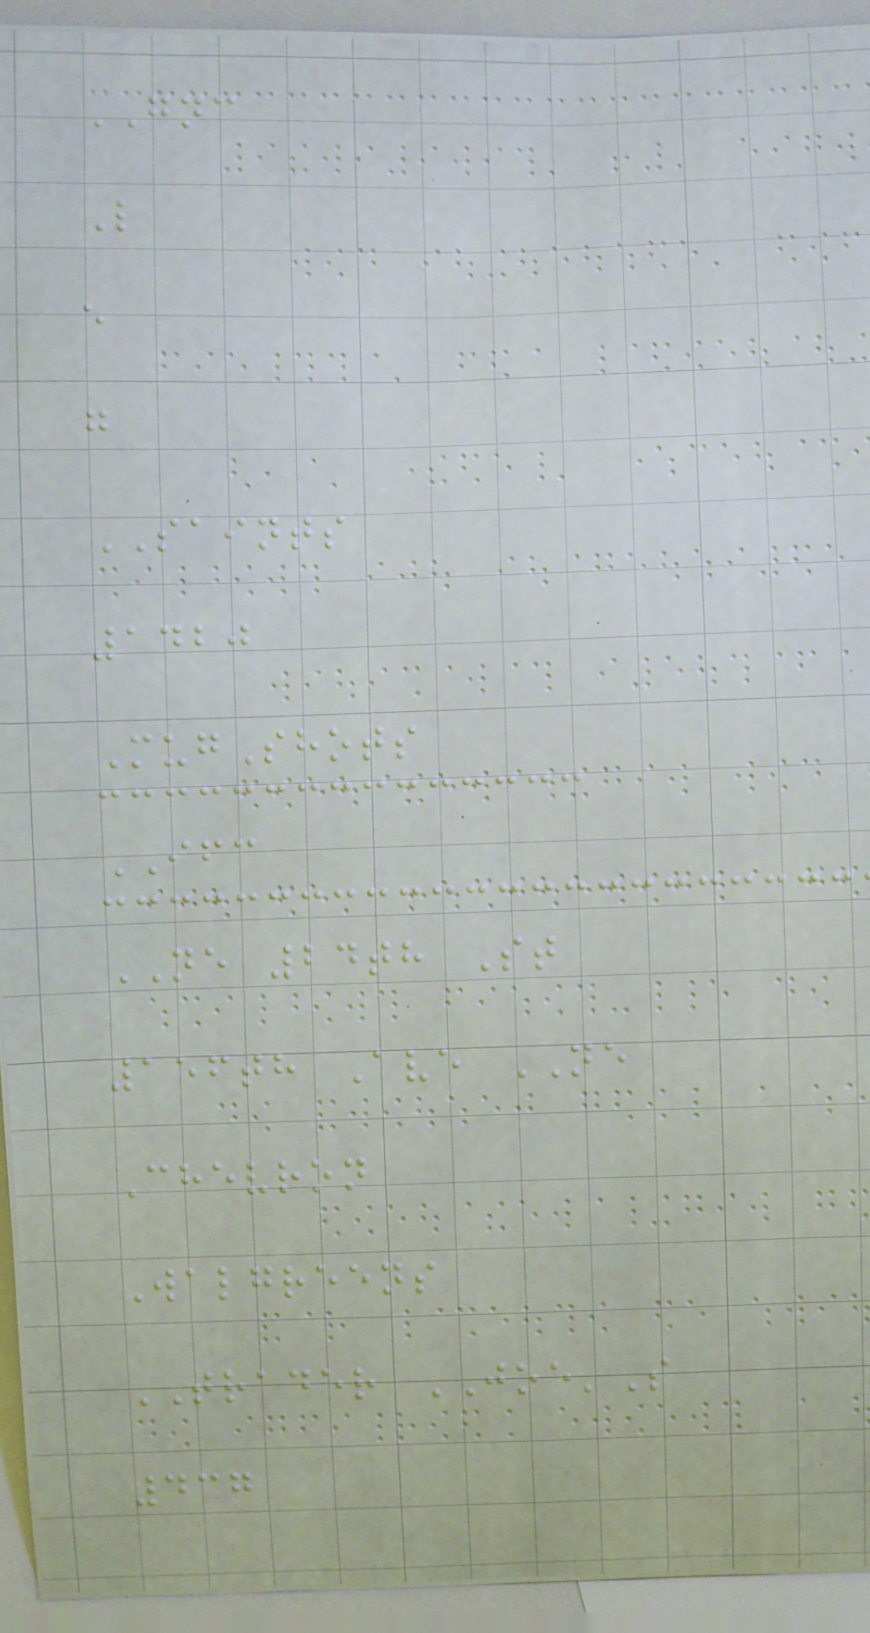GNC
L
e
g
SAINTS
1420
MugShots
IFC
NE 24th St
156th Ave NE
Chevron
Walgreens
TRADER JOE'S
437
